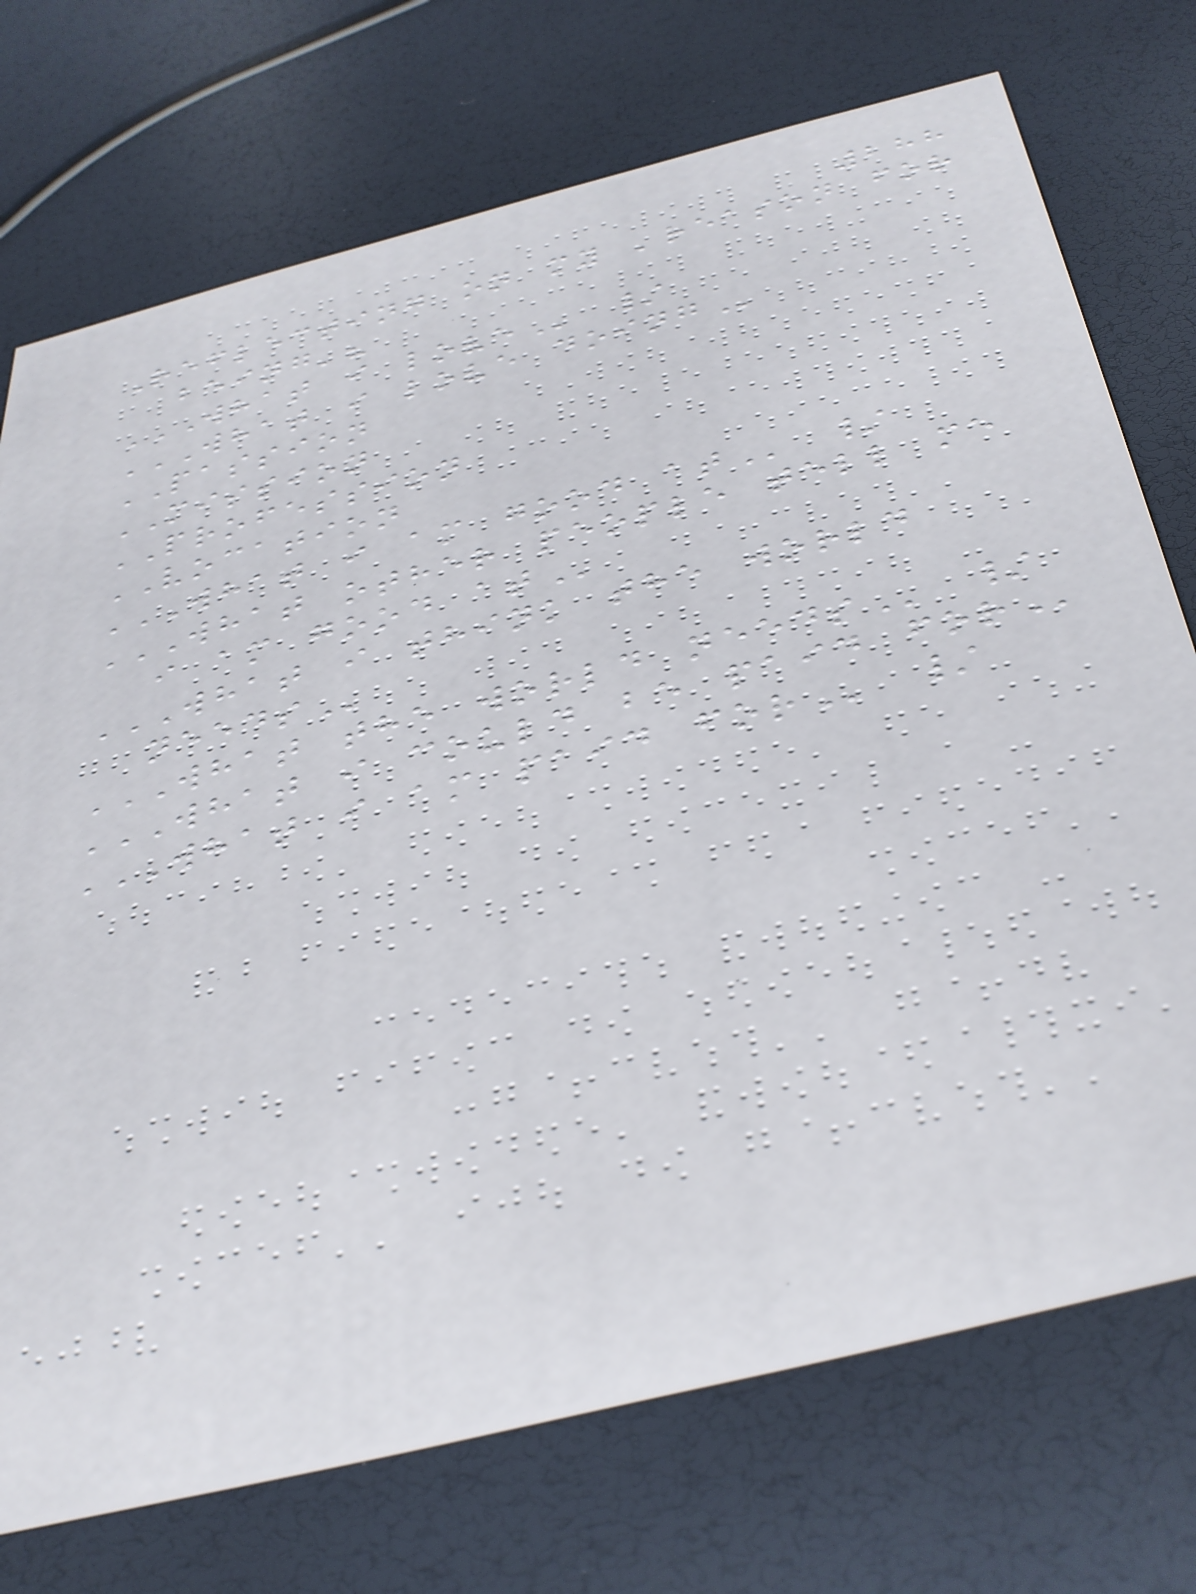288
Reflecting on my 'reason for
being'?
WHAT I LOVE /
WHAT I LOVE DOING
PASSION
MISSION
PROFESSION
VOCATION
WHAT I AM GOOD AT /
WHAT OTHER PEOPLE TELL ME
I AM GOOD AT
WHAT I THINK THE WORLD
NEEDS
WHAT THE WORLD NEEDS /
WHAT I COULD BE PAID FOR
WHAT I AM PAID FOR /
